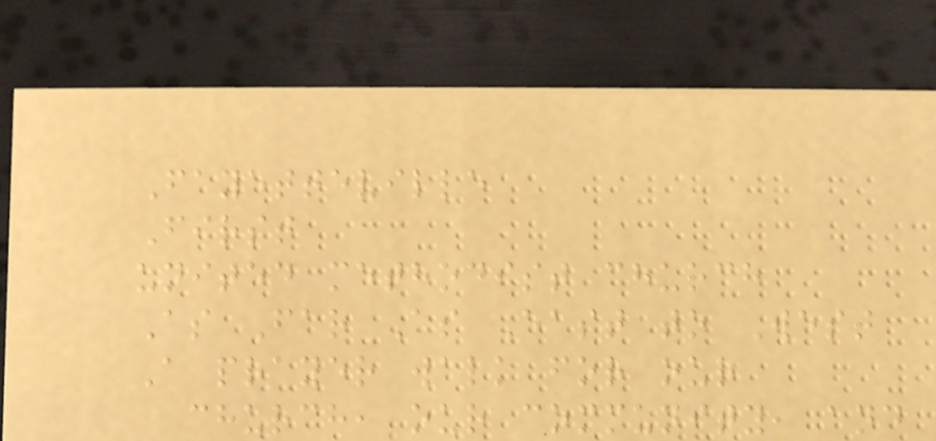Fayetteville
First
united methodist church
As Far As East to West
A prayer walk for our
church, our community, and
